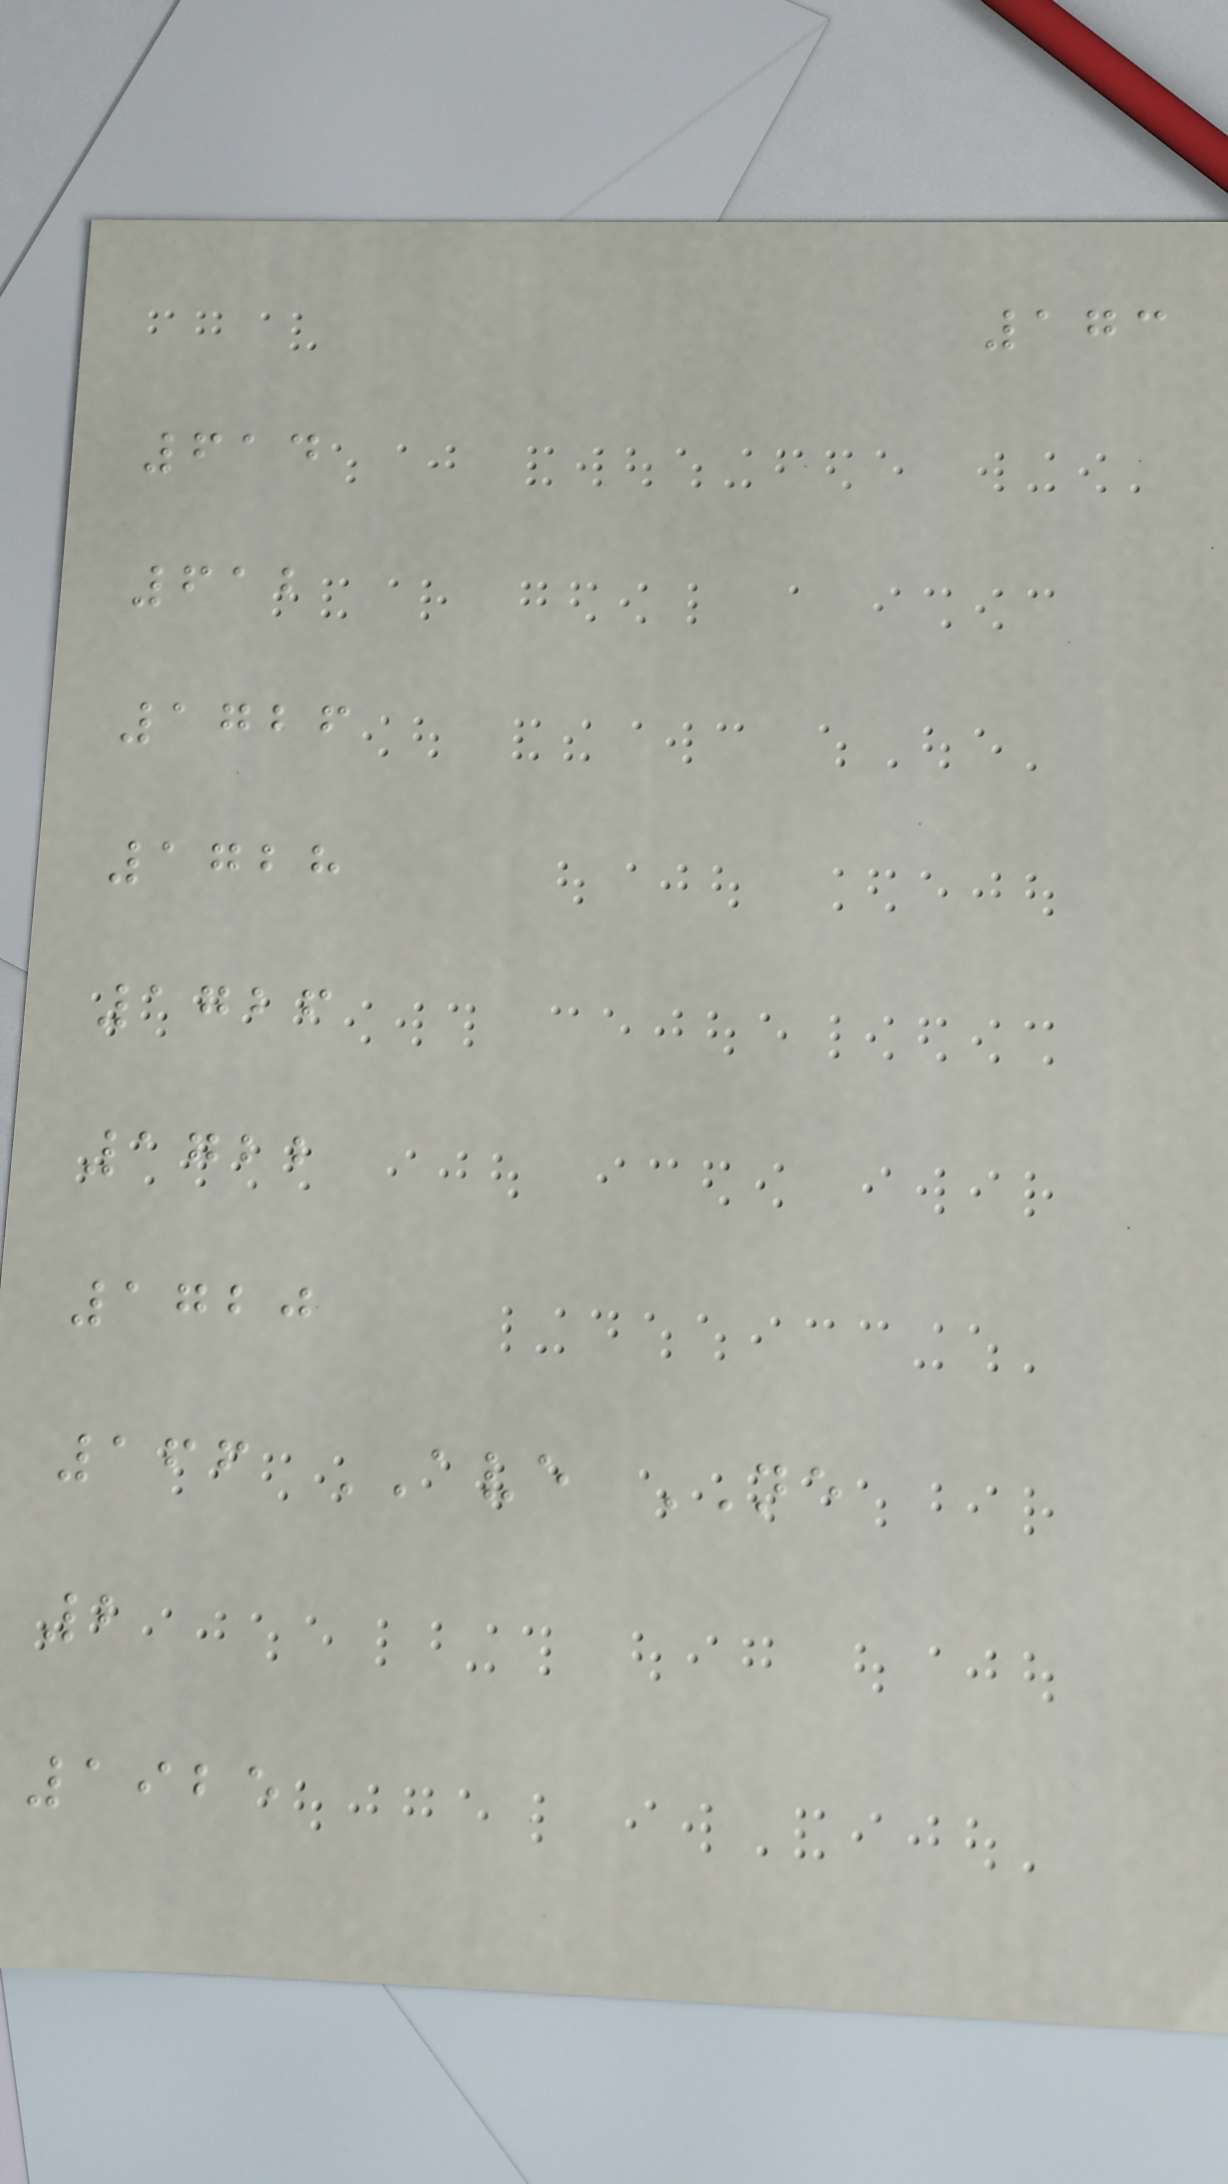173
614
612
1726
1728
1726
1722
1720
166 AVE NE
2
1925
